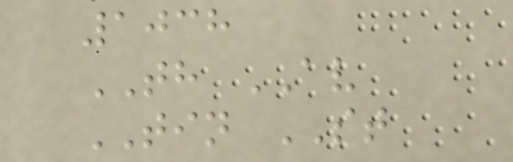1038
TH AV
TIN ST
